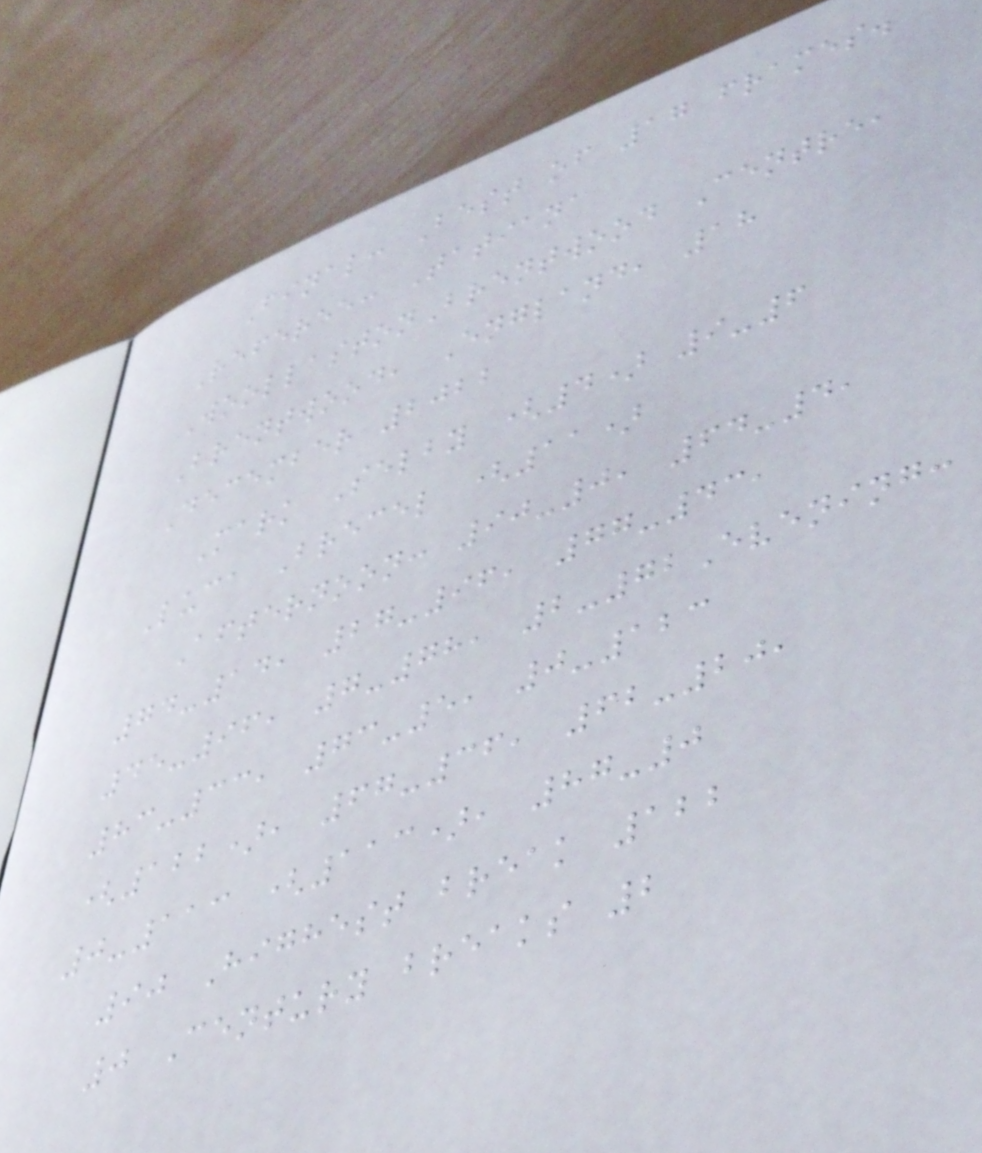Final: Best of 17 frames.
Referee: Tatiana
WoollastonBrentwood Centre,
Brentwood, England, 18
December 2022
Mark Selby (4) 9-6
Luca Brecel (11)
Afternoon: 90-0, 64-4,
74-14, 27-96, 77-43,
45-96, 7-78, 2-72Evening:
83-33, 73-5, 0-123
(122), 67-36, 62-20,
0-113 (113), 87-0
90 Highest break 122
0 Century breaks 2
